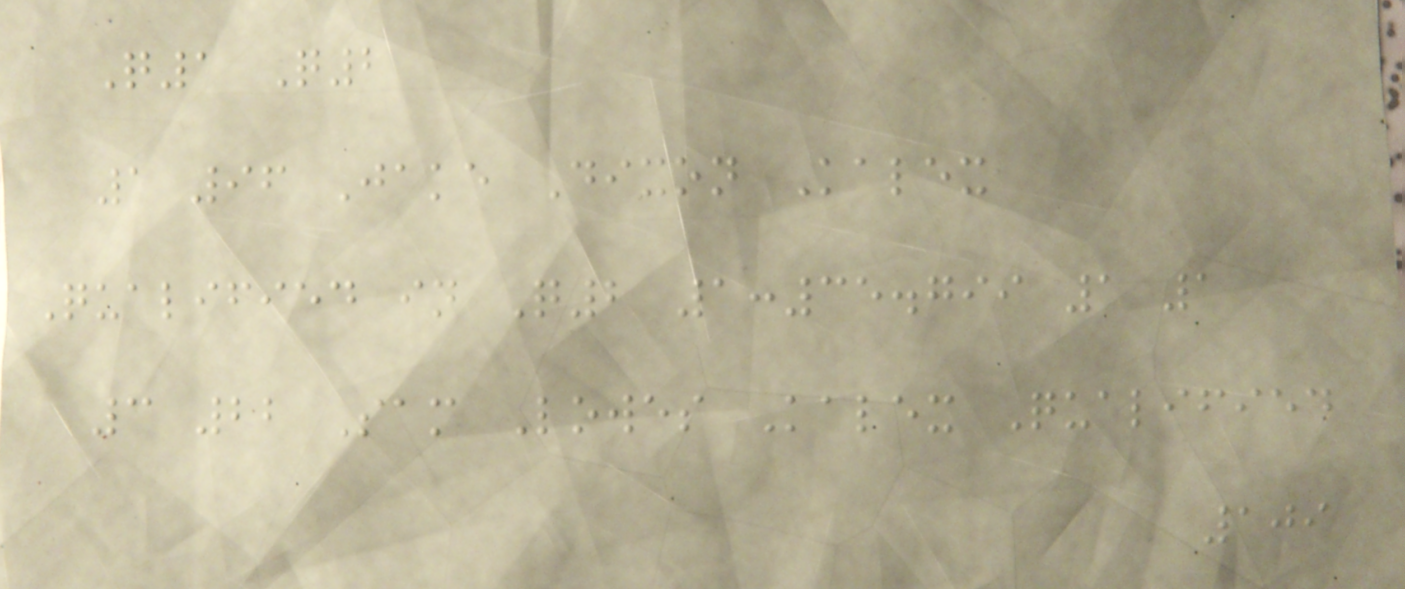Q1 Q2
1 96 Jake Dixon Kalex
Qualified in Q2 1:35.799 1 1
3 22 Sam Lowes Kalex Qualified
109
